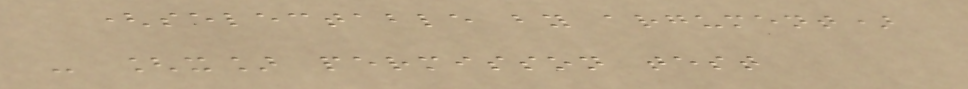(selectable by argument)
- [x] permisson test
